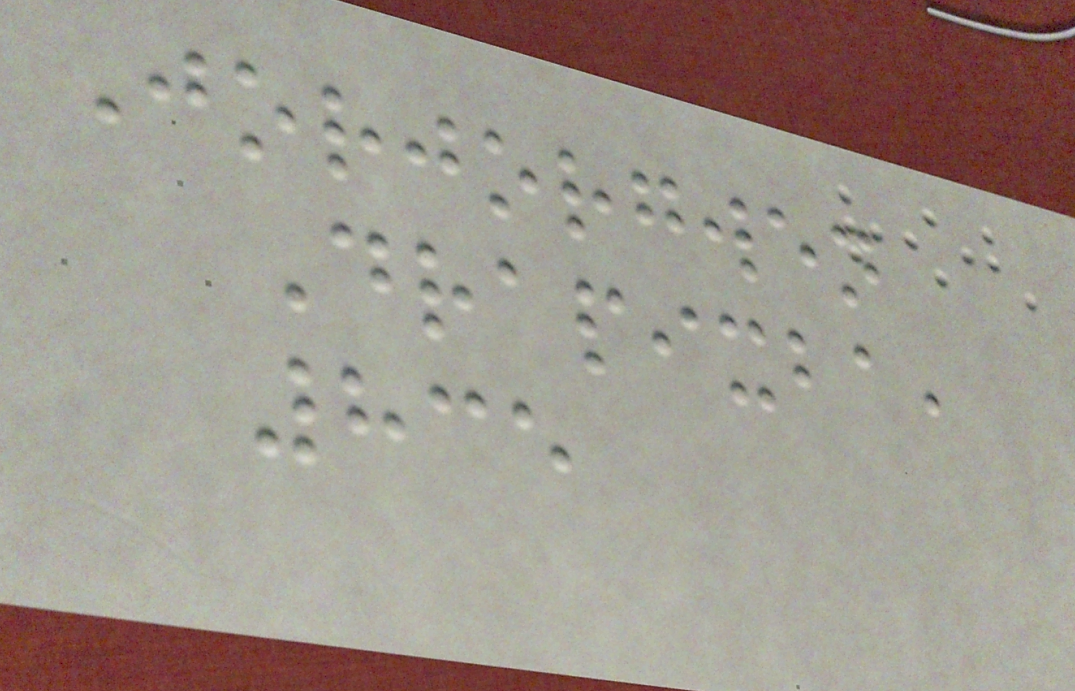Jorjorgwen
Drapixba,
835
